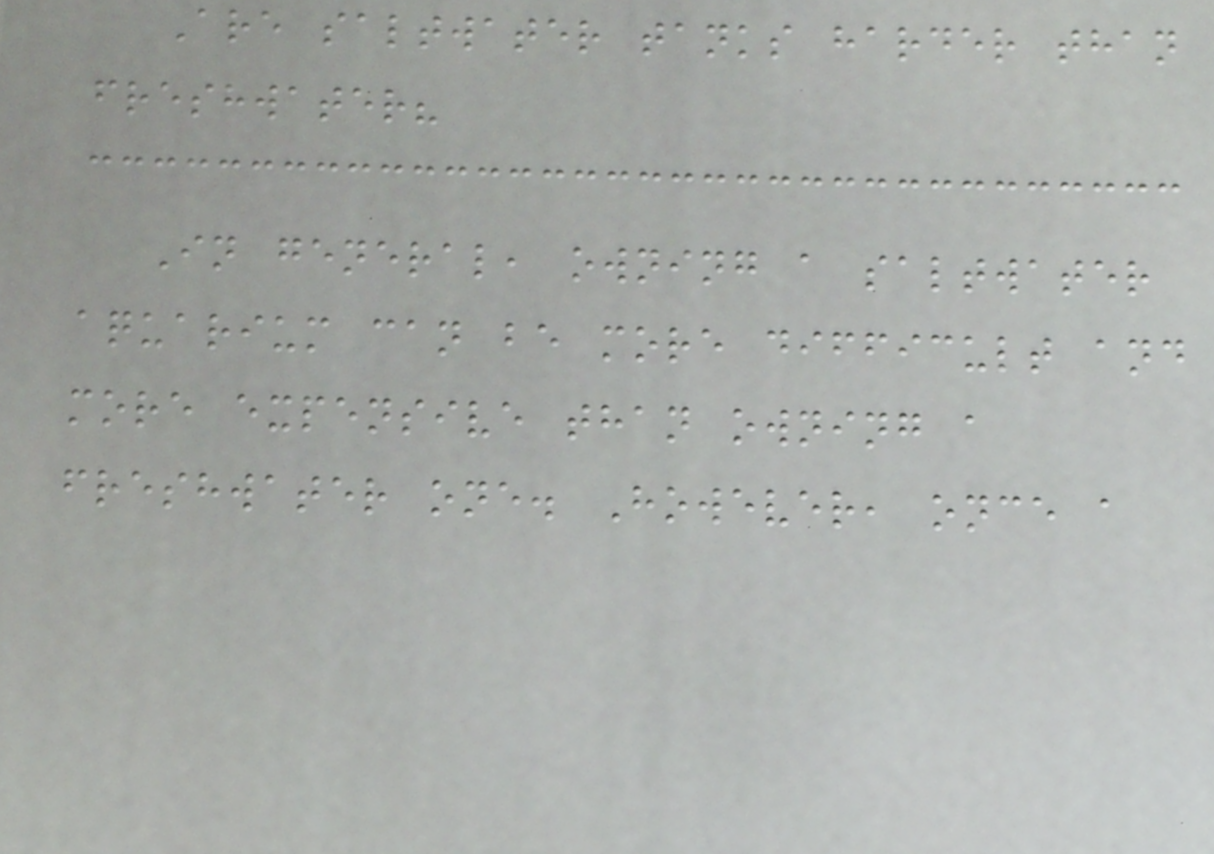Are saltwater tanks harder than
freshwater?
In general, owning a saltwater
aquarium can be more difficult and
more expensive than owning a
freshwater one. However, once a
